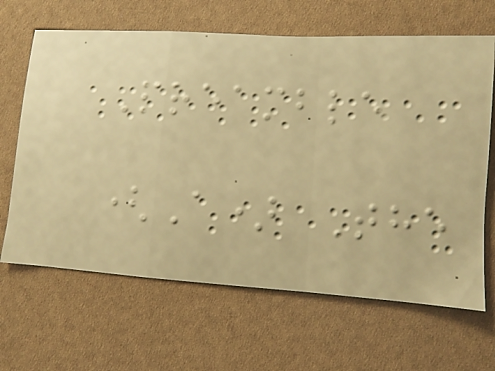Preamble
(A) The
